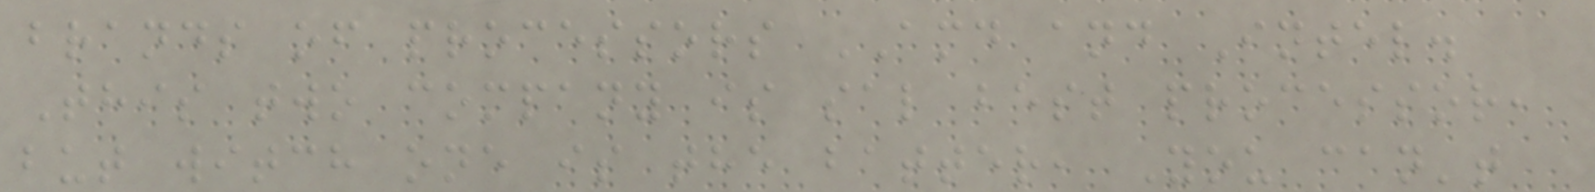brands of processors AMD and Intel.
This two company is sal best processor,
but witch one is the batter, You can't
